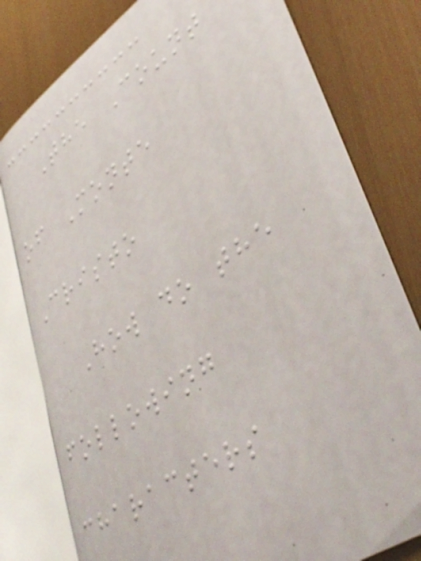The Count
of Monte
Cristo
How do the
following
characters
